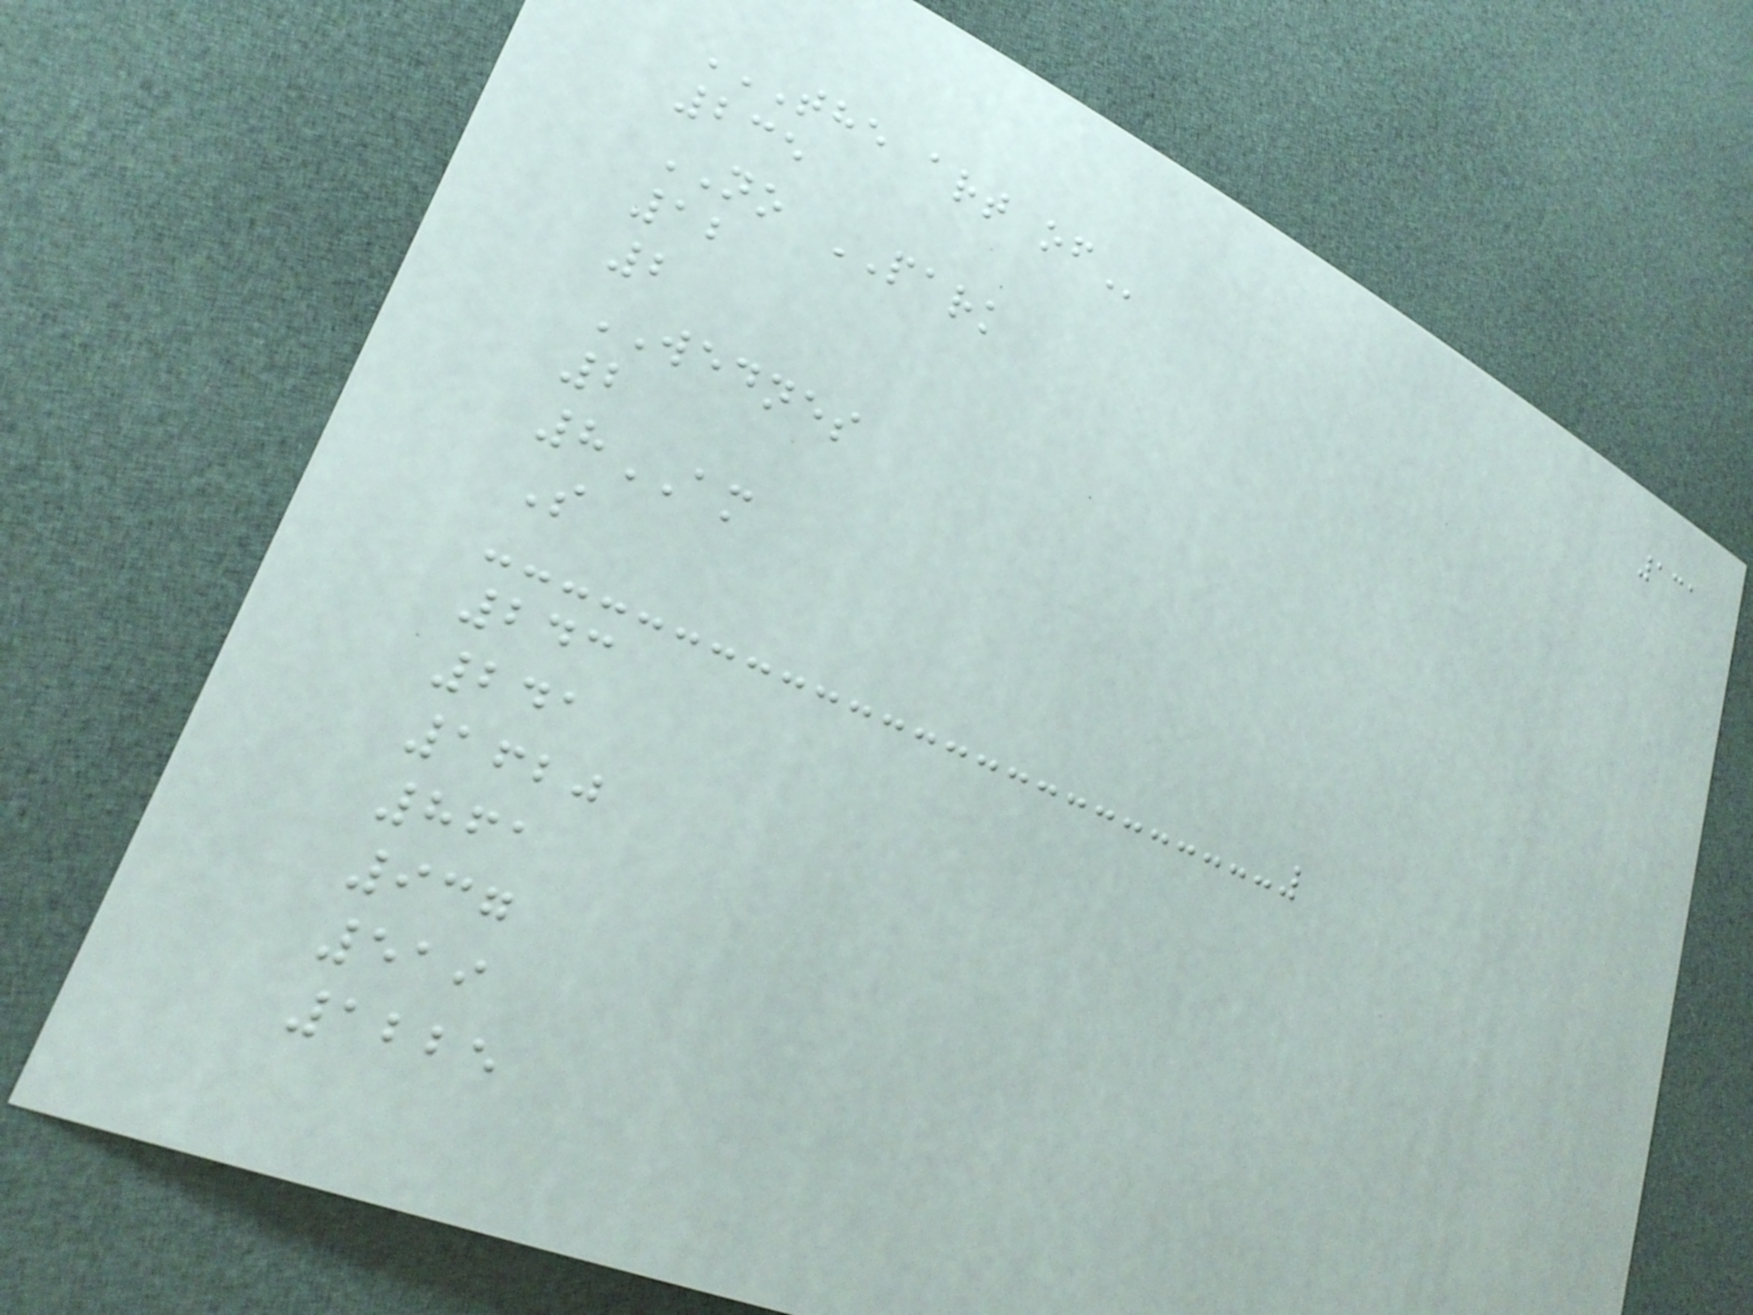131
THE ART OF
235
NO PARK
12
2
WEDNES
2
8AM
S
243
241
1620
861
937
519
1225
